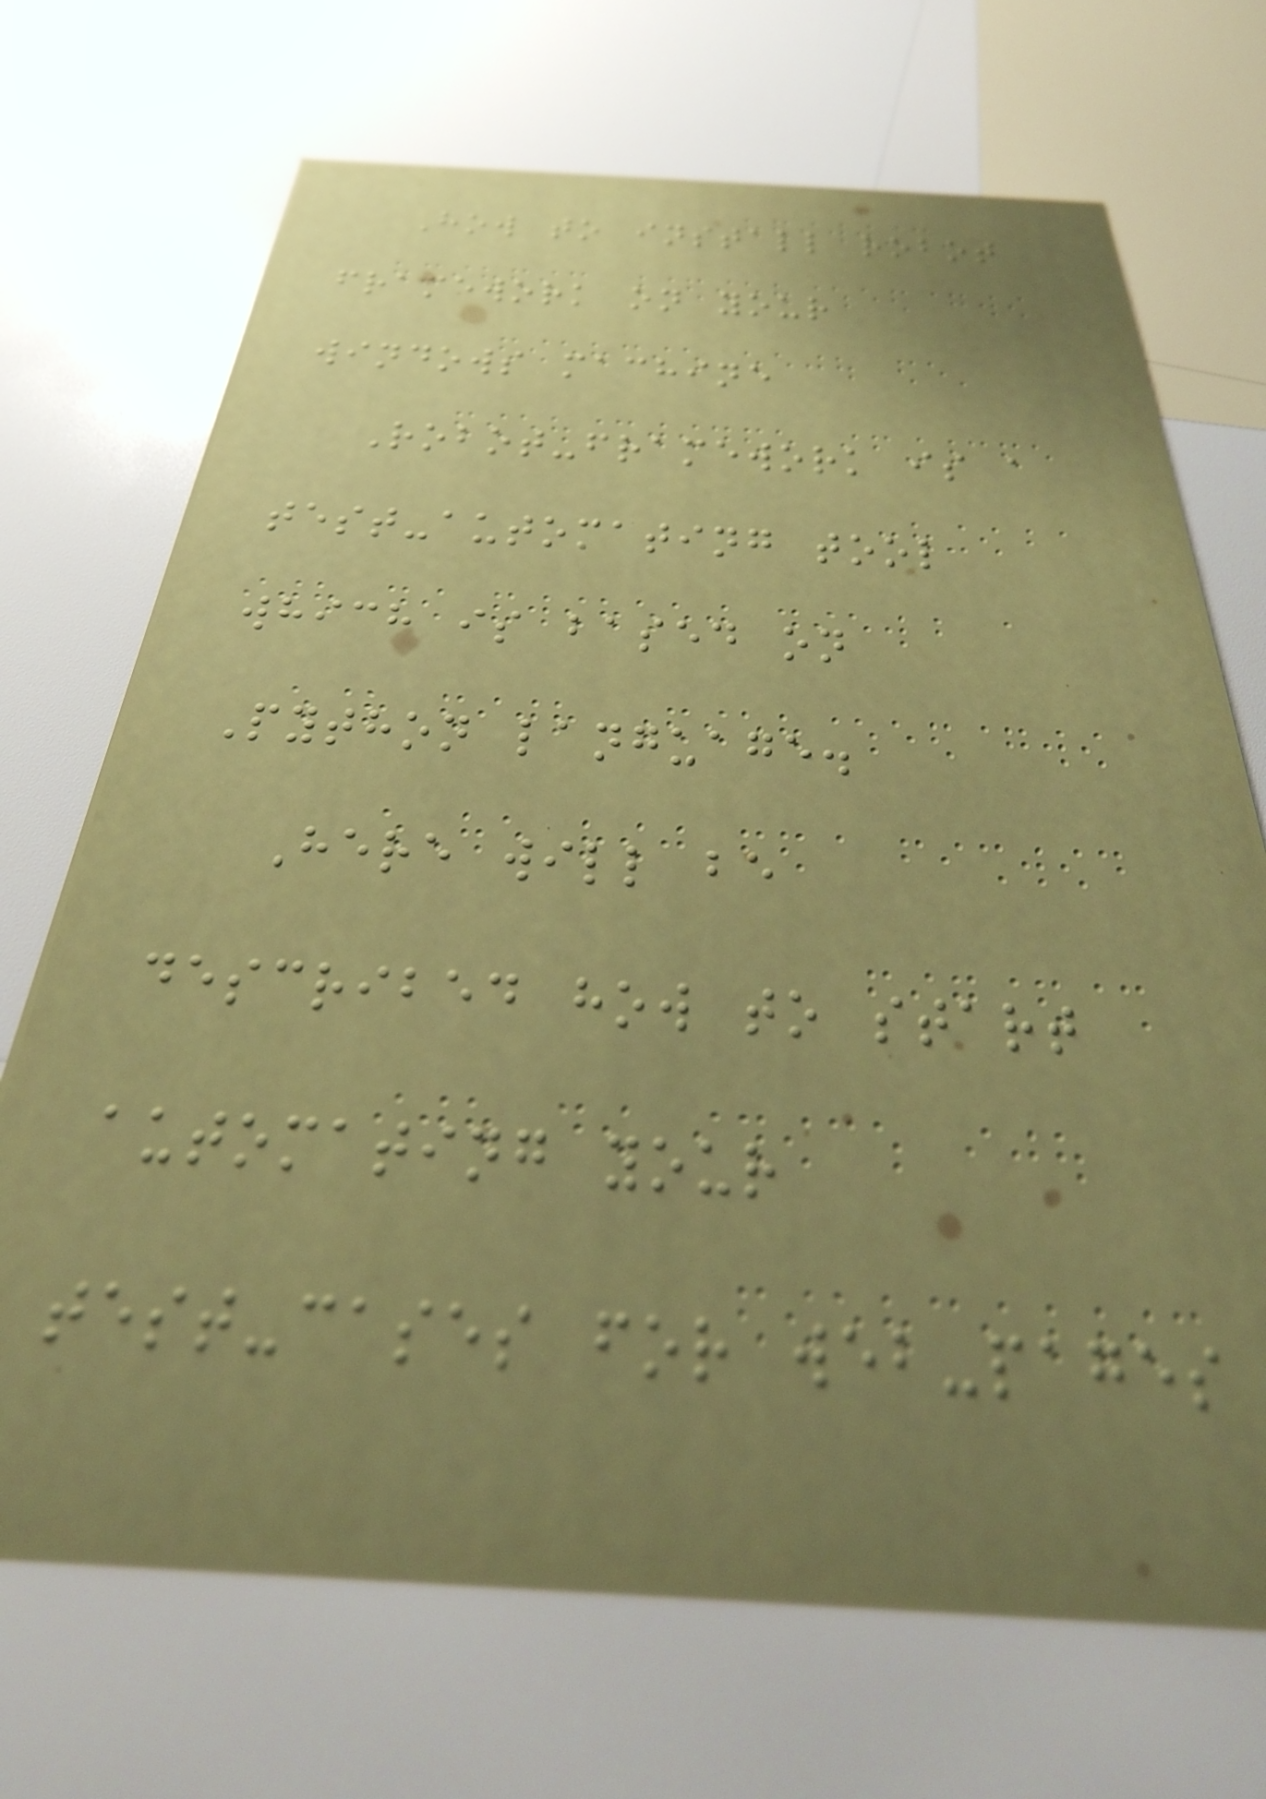How to install robot
framework on your
windows machine
Robot-framework is a
test-automating tool
which is based on
Python language.
Here will be
described how to start
automating your
test-cases for web-pages
